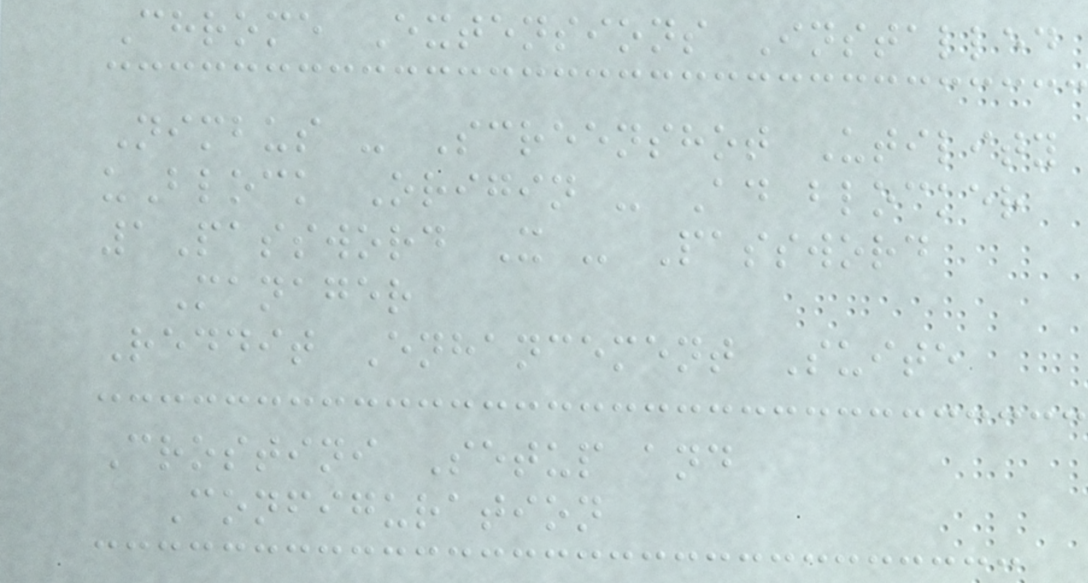Chrome Extensions Installed
Nimbus - Screenshot Utility
uBlock Origin - Ad blocker
1Password X - Password
Manager
Reddit Enhancement Suite
Crostini Setup and
Configuration
